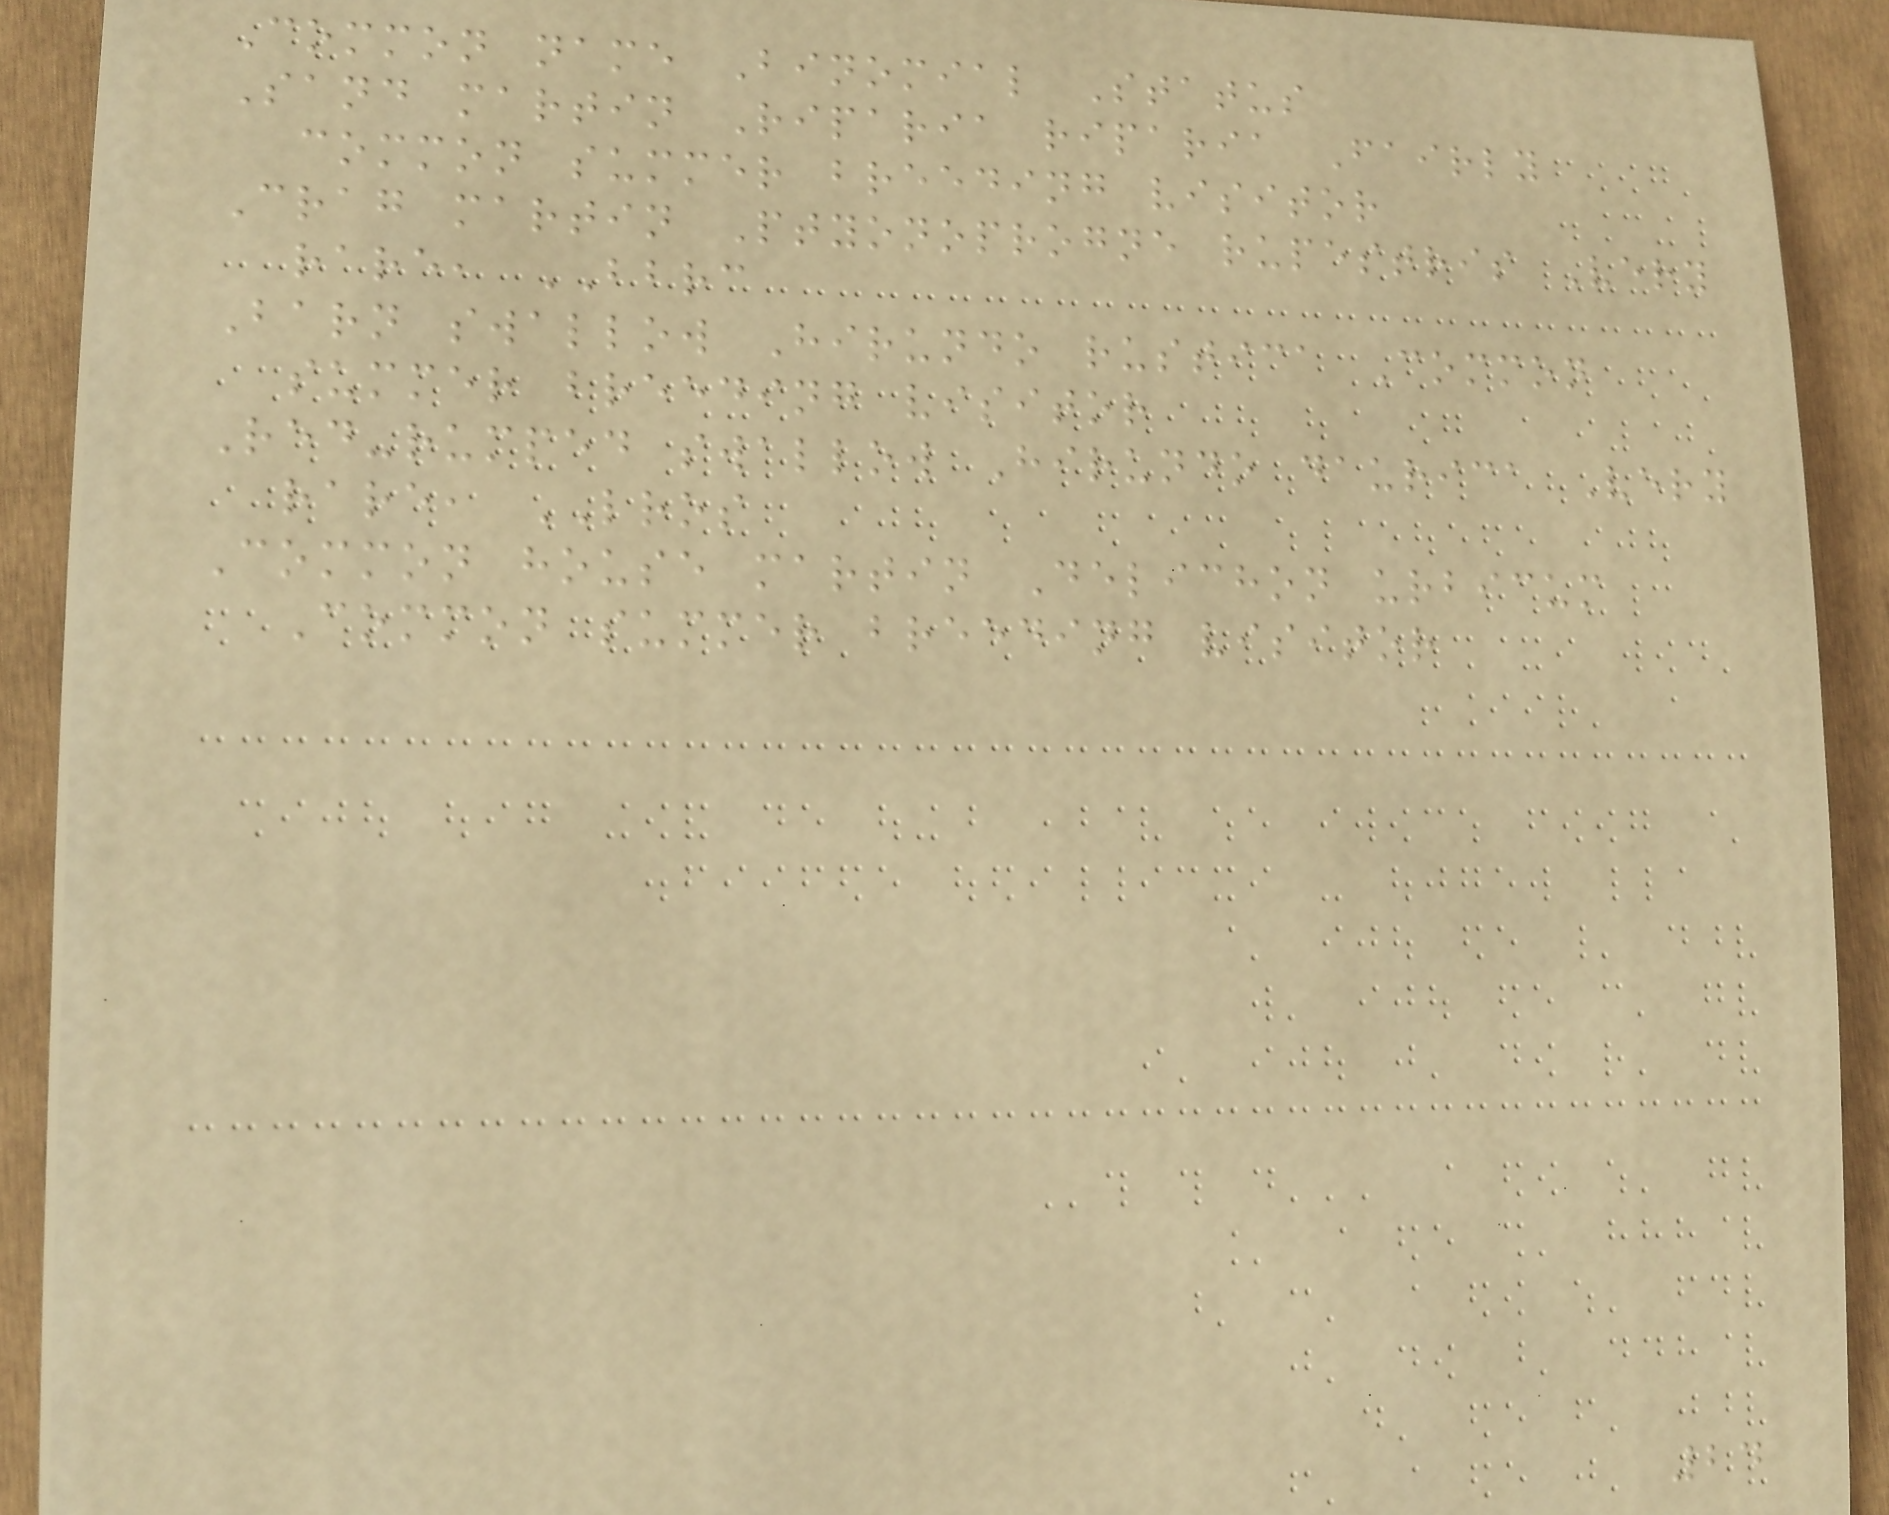Common name Binomial Status
Sand martin Riparia riparia Fairly
common summer breeding visitor
Crag martin Ptyonoprogne rupestris Very
rare, BBRC
Barn swallow Hirundo rustica Common
summer breeding visitor
Red-rumped swallow Hirundo daurica Very
rare, LROS
Common house martin Delichon urbicum
Common summer breeding visitor
24
